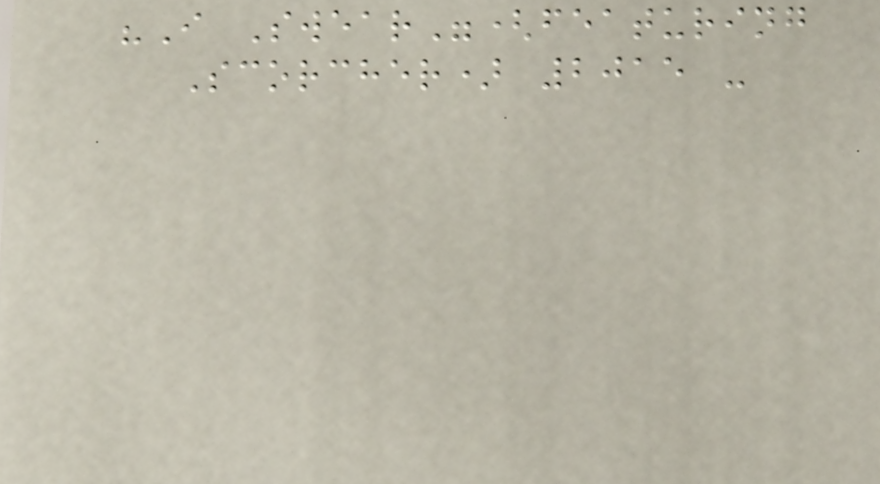"I Swear"(featuring
Scorcher) 2015 -
